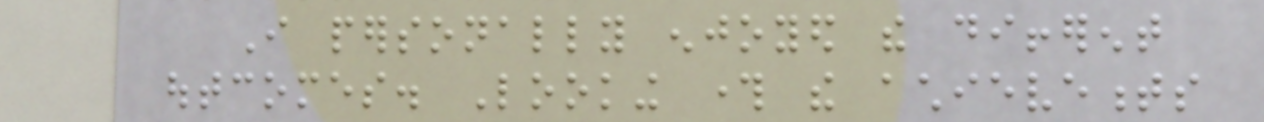I personally enjoyed the different
outcomes. Looking through the achievements
